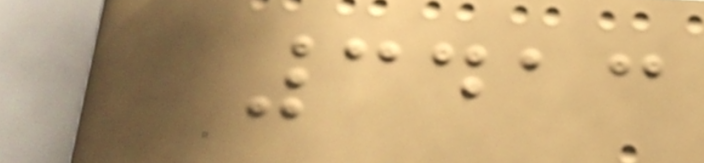3413
